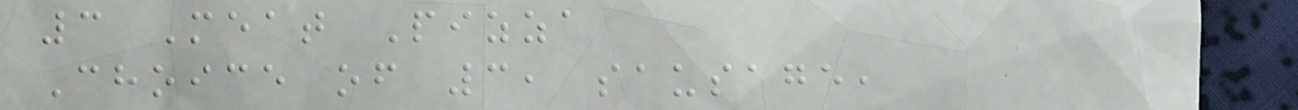3 Meat Pizza
Choice of 3, sausage,
